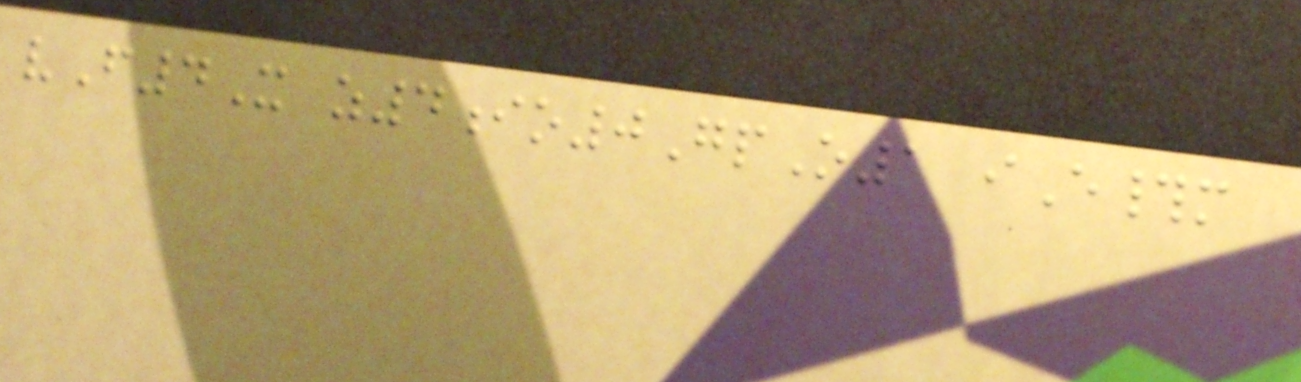vF4X z4io0GpO1 iE#m
